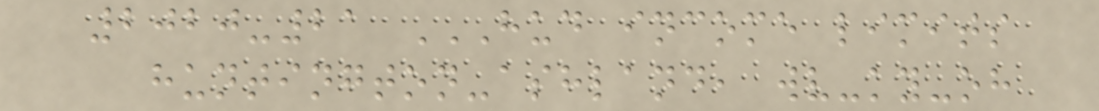2020-21 HUD INCOME LIMITS
HUNTINGTON-ASHLAND, WV-KY-OH
